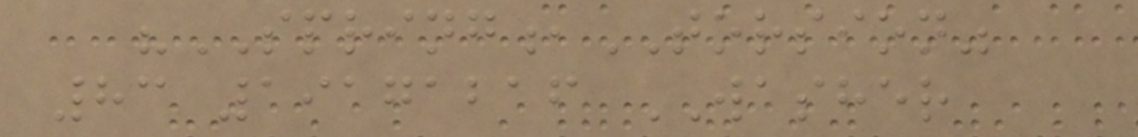"SPRING,TORSION"
83 19171216 WASHER
